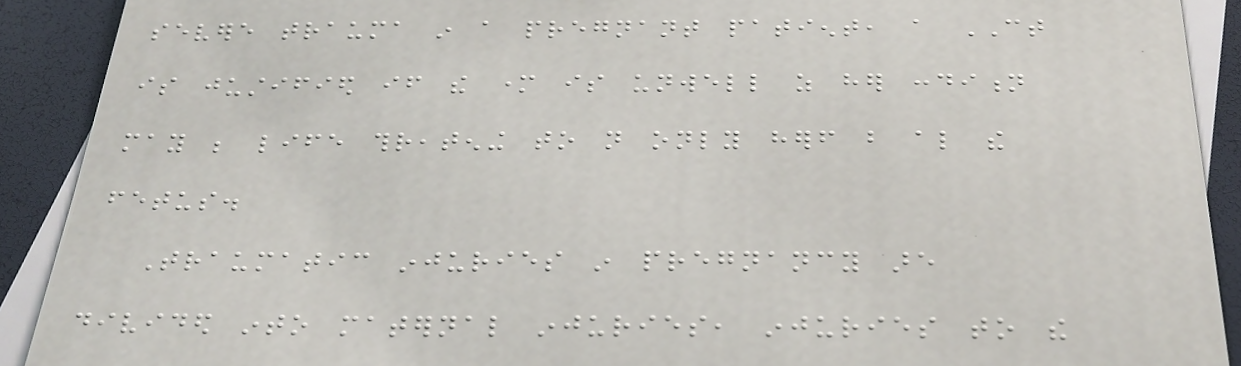severe trauma in a pregnant patient, a CT
is justified if the mother is unwell as her condition
may be life threatening to not only herself but also the
fetus.
Traumatic injuries in pregnancy are
divided into maternal injuries, injuries to the
